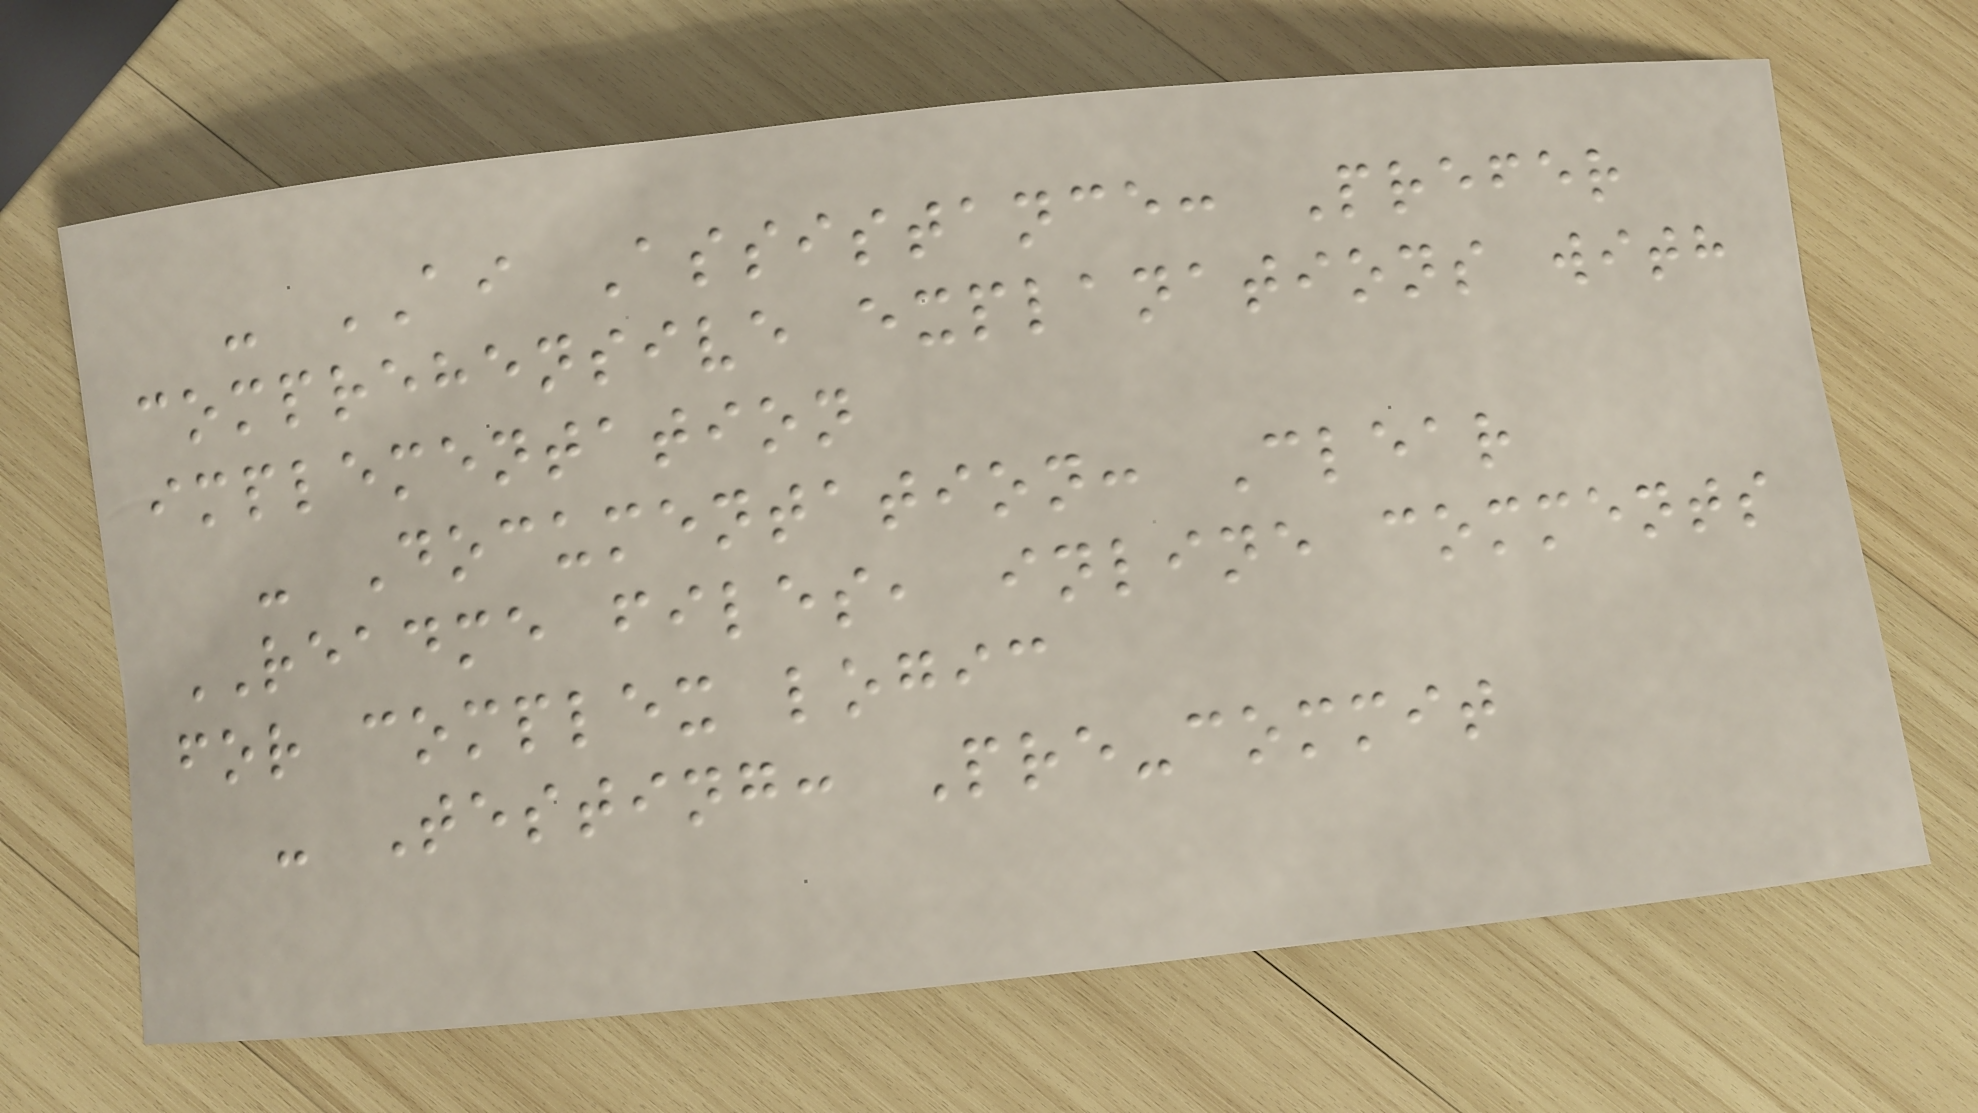- AI Assistance: Prefer
comprehensive explanations with
implementation
- Documentation: Clear
README files, inline comments
for complex logic
- Testing: Pre-commit
